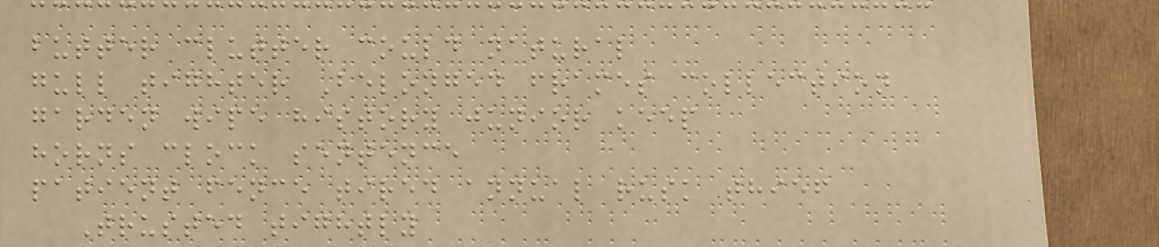butter clutter could natural
gull tighter Belonged frames collection
garden wipe history junior keep
horns clock sentence
patient fence tired annual rusk thief
Trusted tightly
